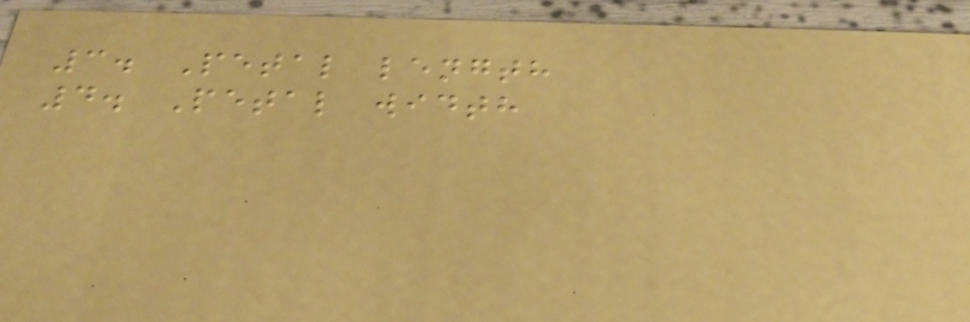3. Petal length
4. Petal width
